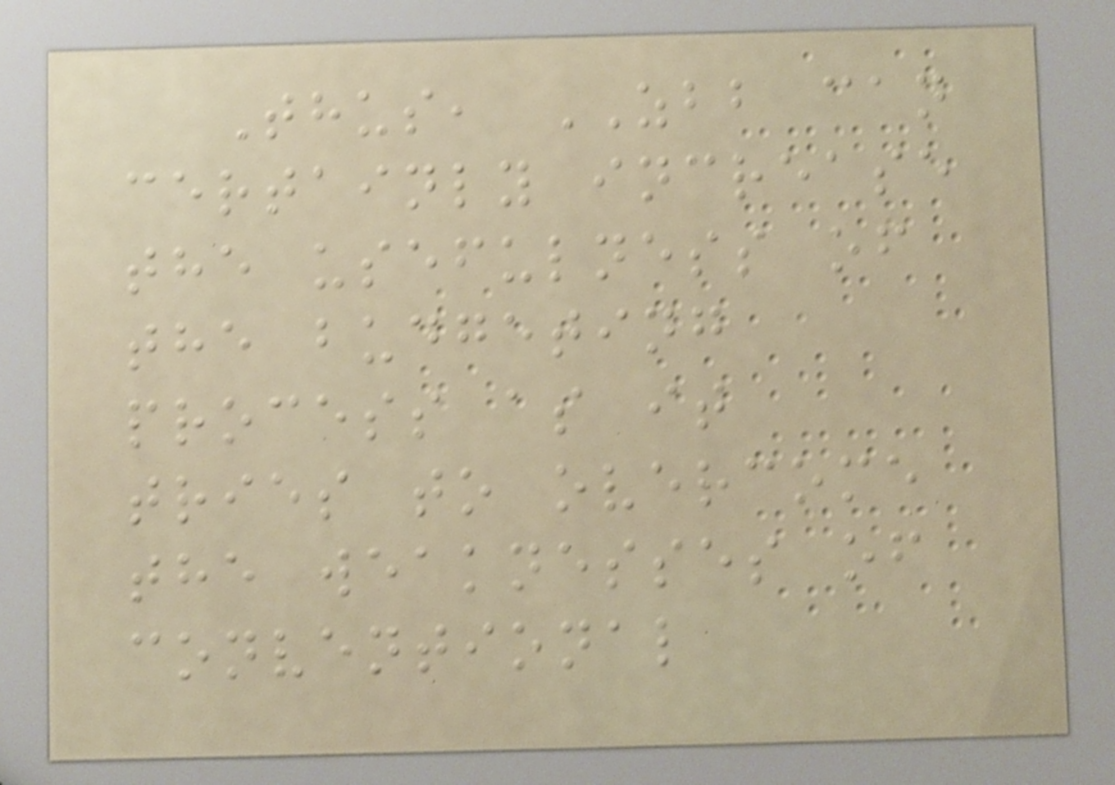Thus, ZBB can
certainly increase
the usefulness of
the budgeting
process as it
tries to overcome
the weaknesses of
conventional
